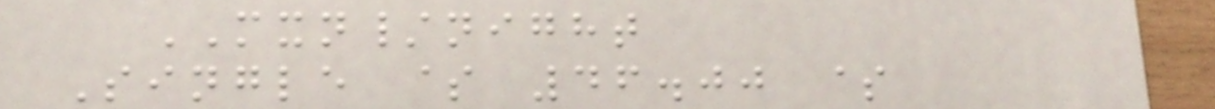MXN/night
Single $ 46.00 $
